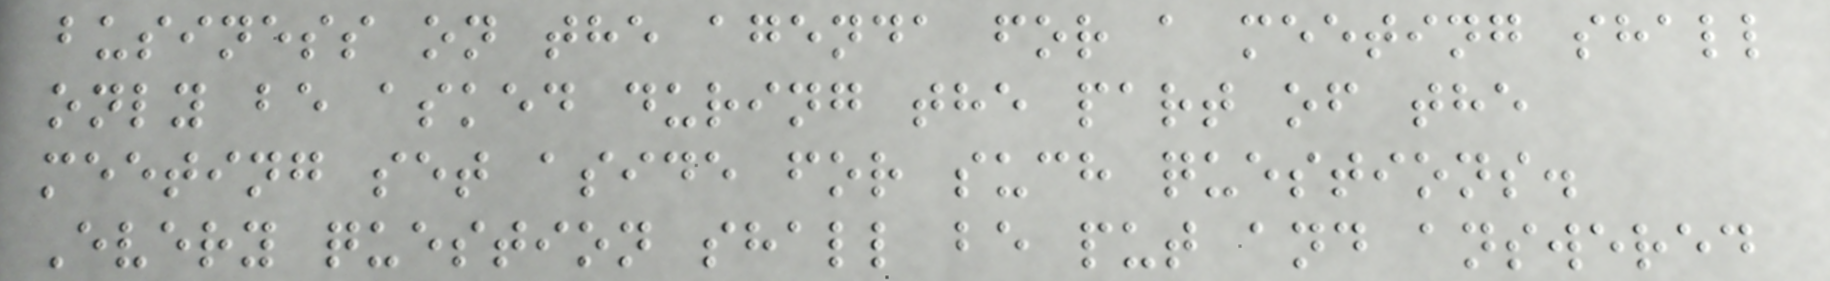business on the agenda for a meeting shall
only be asked during the part of the
meeting set aside for such questions.
Every question shall be put and answered
